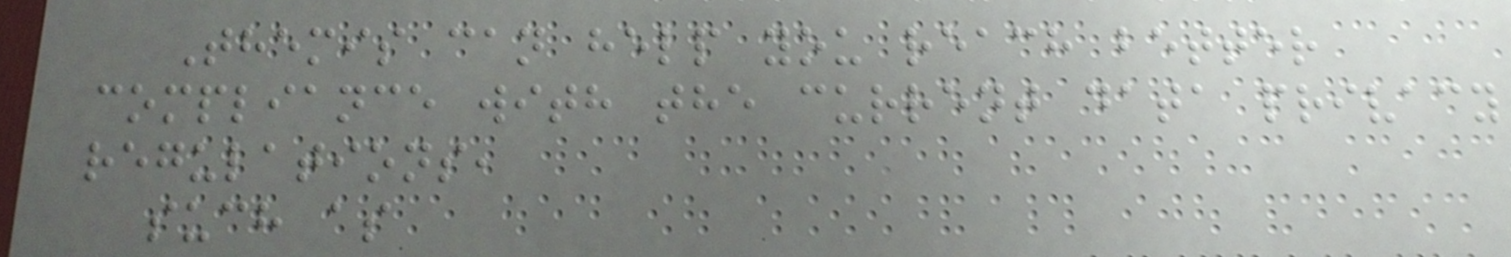Themis can help you reach better
compliance with the current data privacy
regulations,
such as
